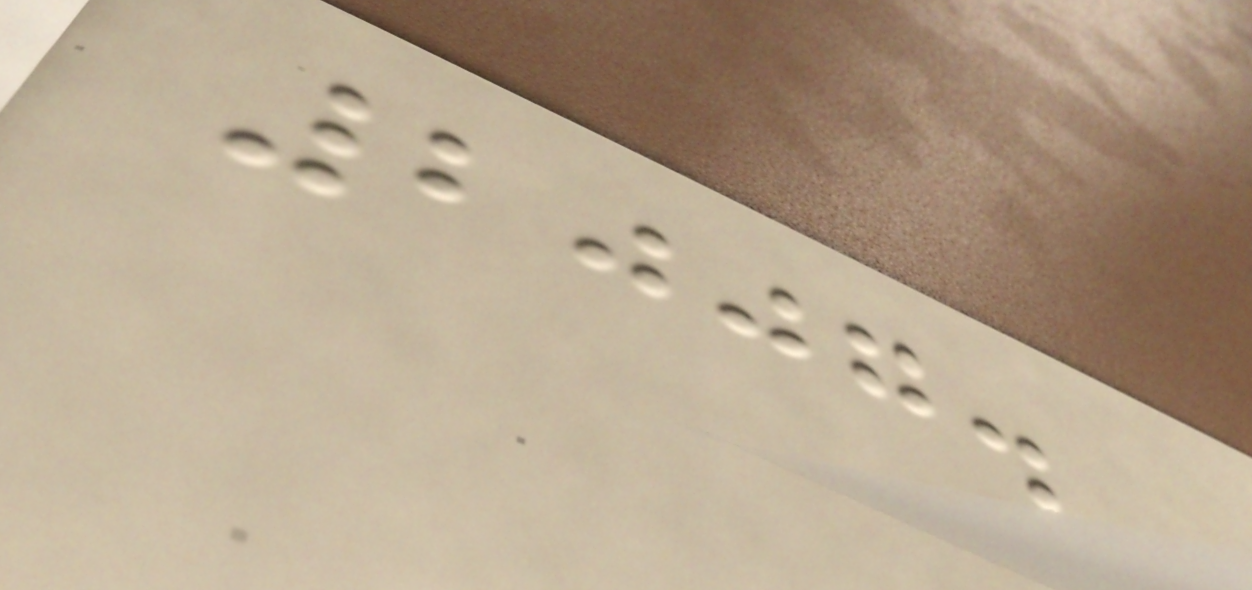2007.
